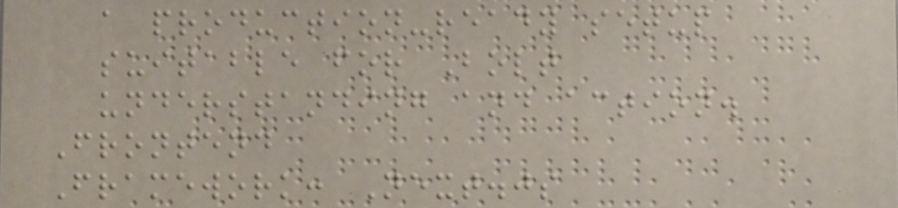a production-ready setup
suitable for Bolt
understanding and action.
Frontend
Framework: Next.js
